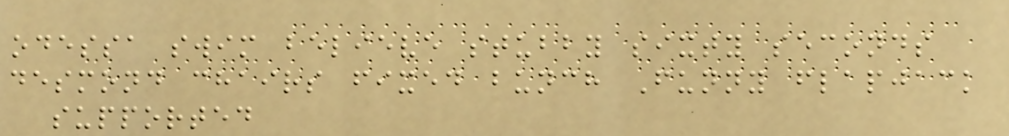odessa swim believe stubby sixty seconds
desmond chairs fixed bunch Funny flapjack
supported
